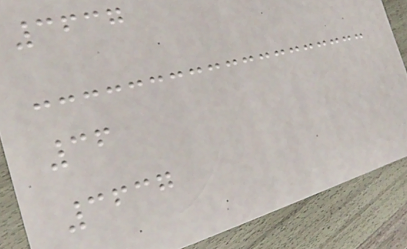3637
36
3637
